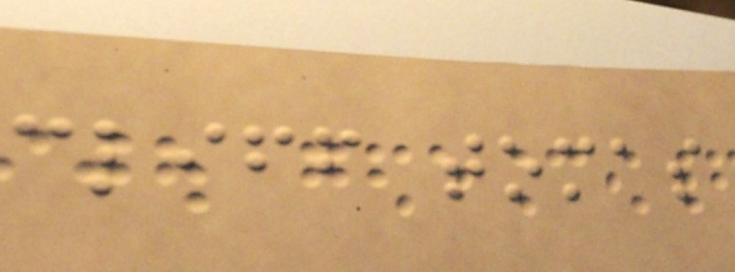cliff tomas
